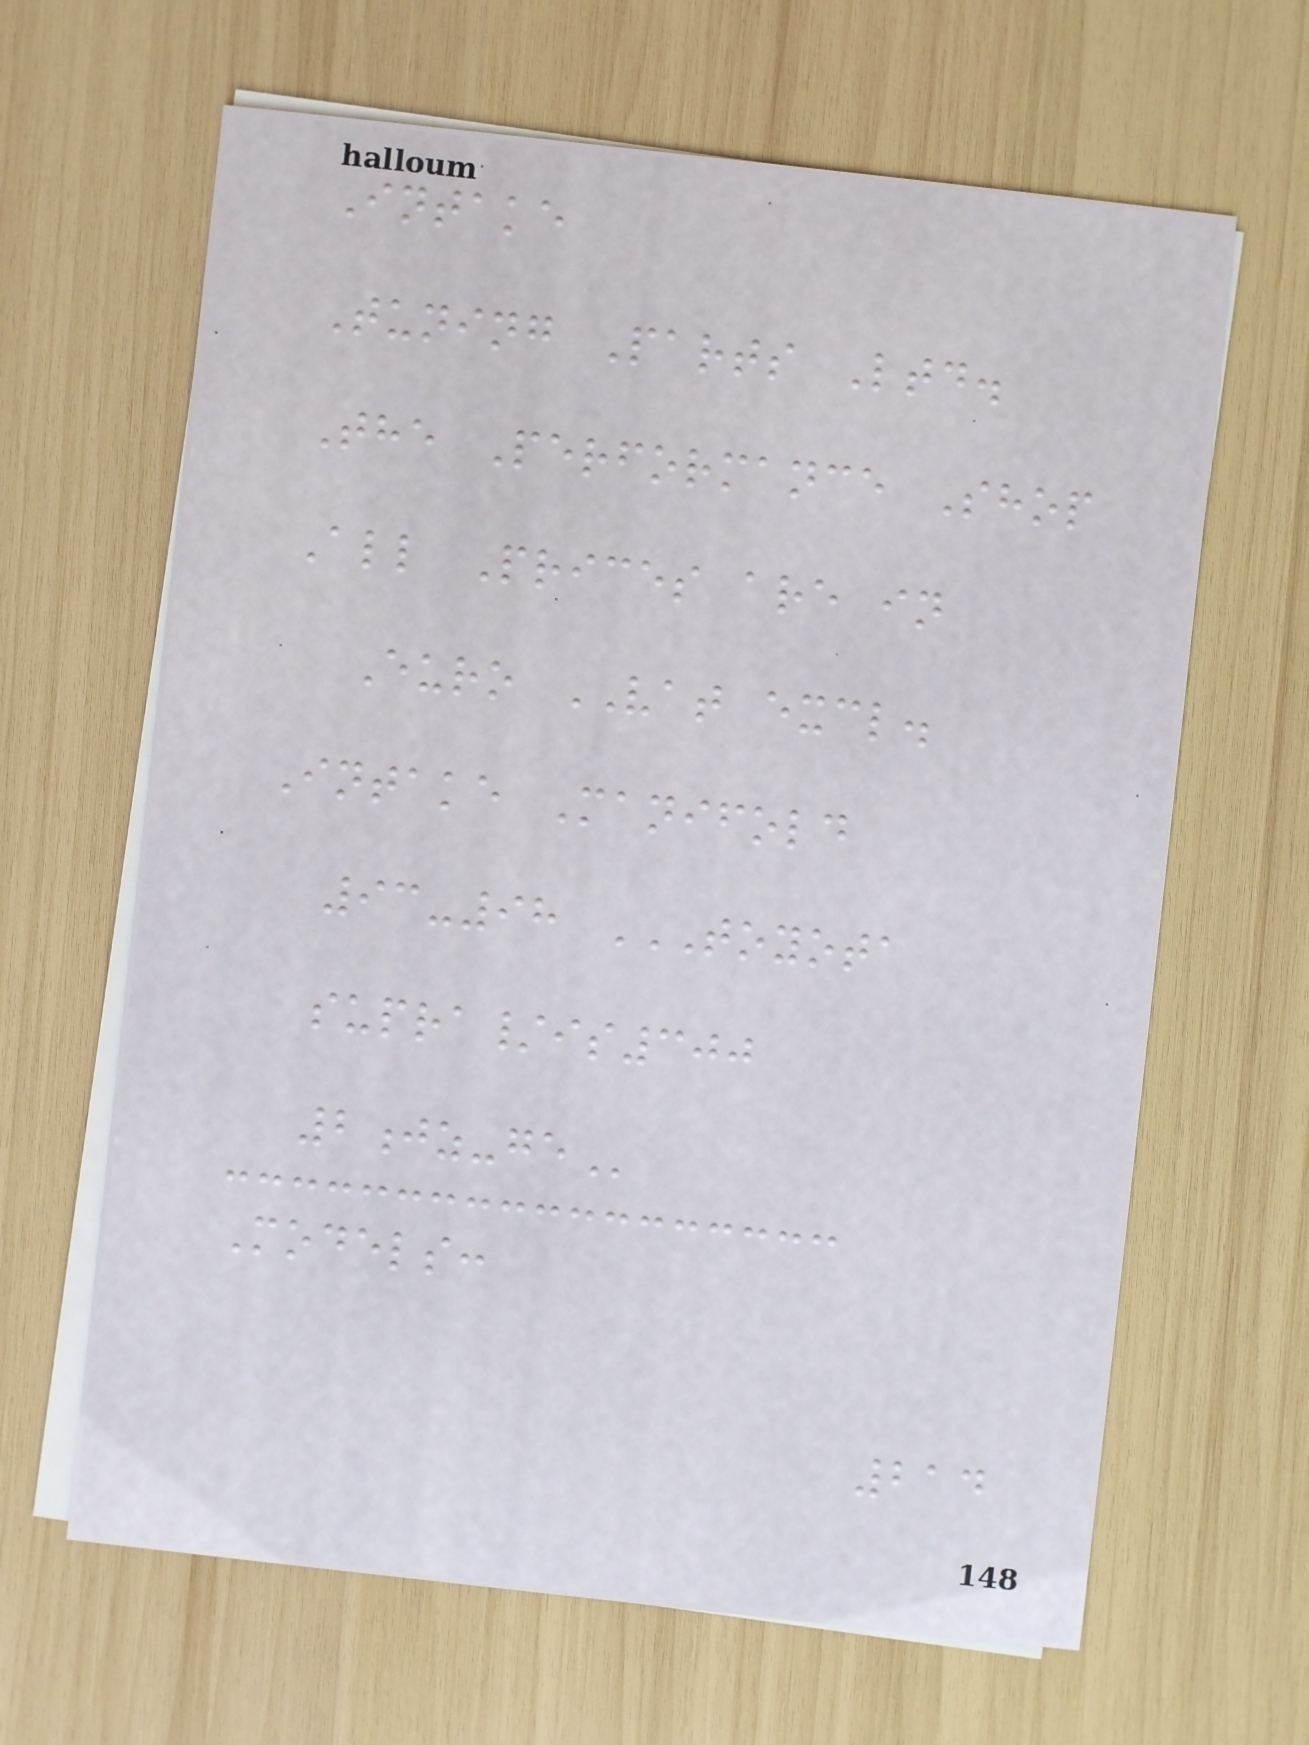Intake
Tuning Parts Ltd.
The Performance Shop
All Prices are in
Euro VAT excl.
Intake Manifold
93-98 TOYOTA
SUPRA/IS300
2JZ-GE
Models:
214
